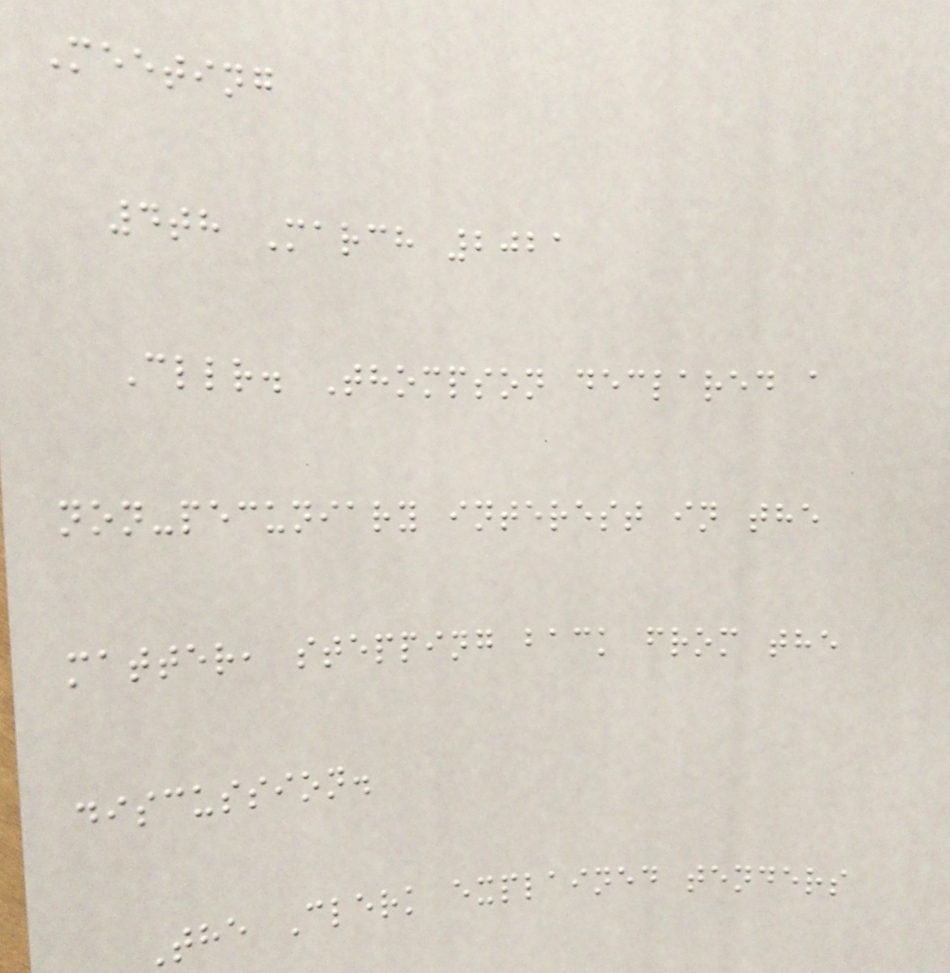Meeting
4th March 2021
Cllr. Thompson declared a
non-pecuniary interest in the
matter, stepping back from the
discussion.
The Clerk explained tenders
